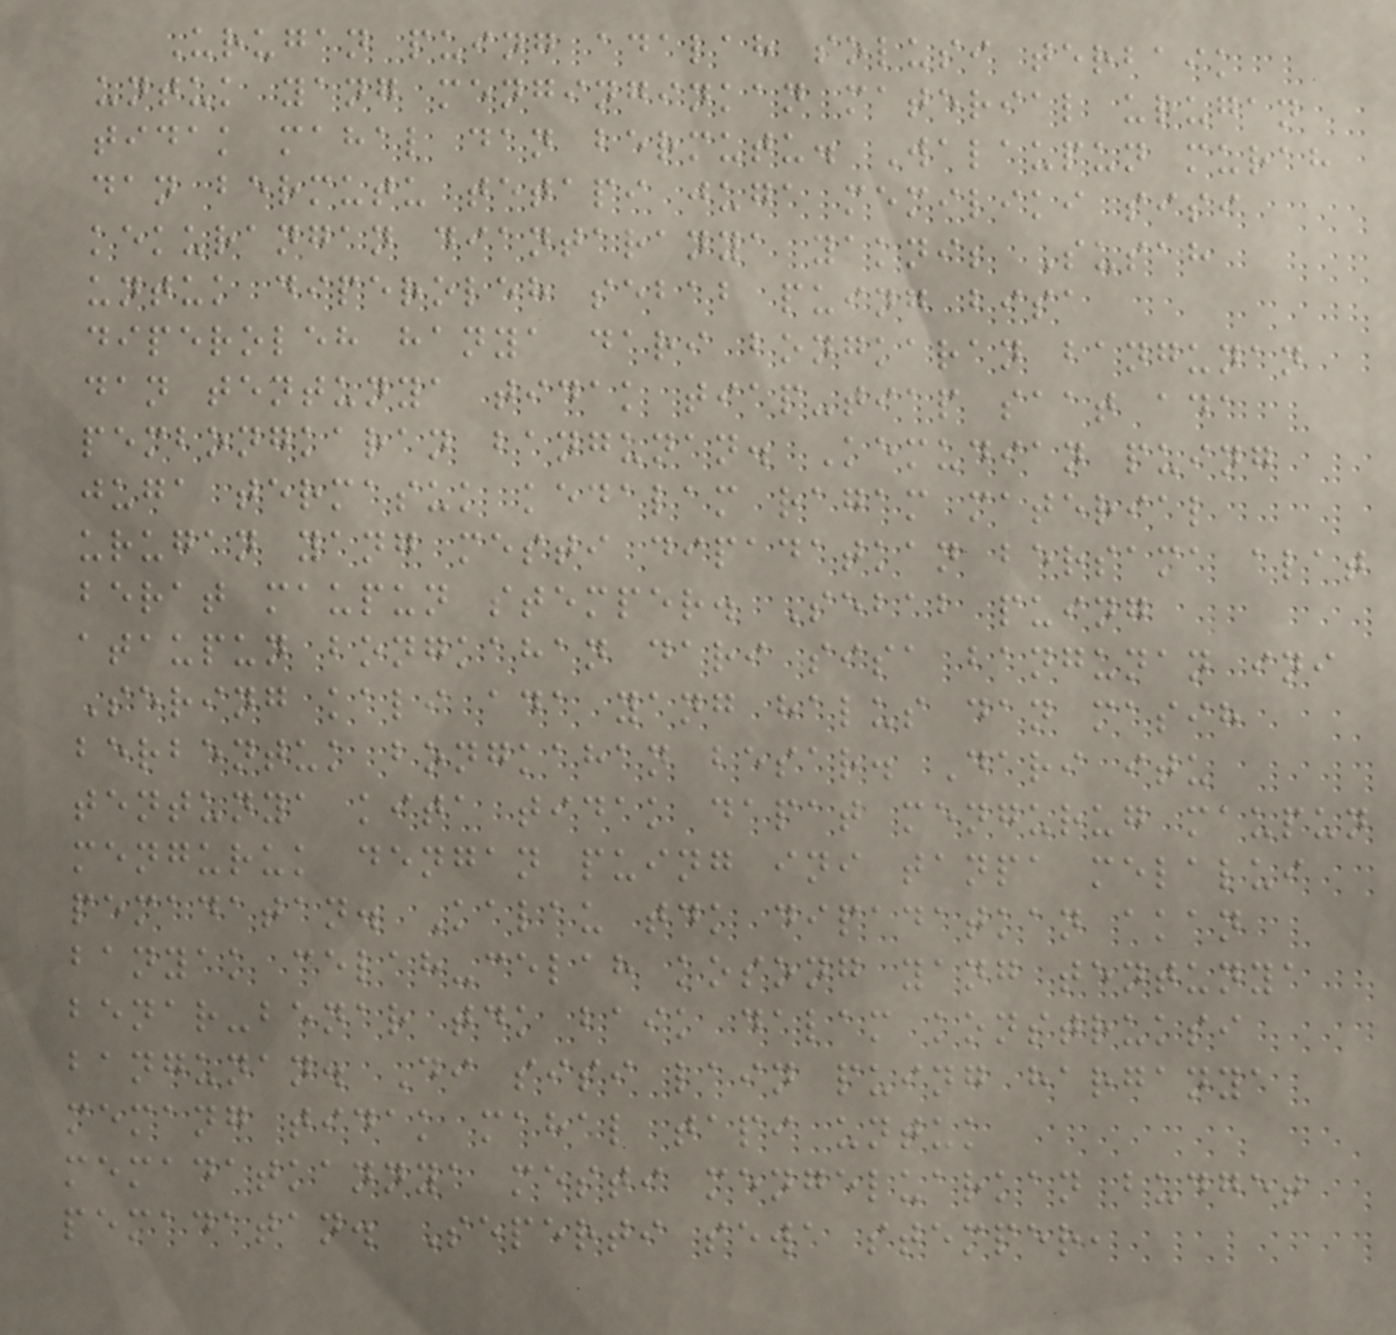Urugan puing adalah solusi terbaik
untuk yang menginginkan material urugan
tidak mahal dan bermutu. Walaupun murah
dan bermutu tetapi juga memiliki sisi
kekurangan diantaranya yakni; Susah
untuk diperoleh sebab puing bisa
diperoleh hanya dari bongkaran bangunan
dan tentunya tidak tiap-tiap saat ada
pembongkaran bangunan. Kemudian puing
juga termasuk kedalam ragam material
urugan yang mesti dipadatkan bersama alat
berat maupun stemper. Sebab puing
ataupun bongkahan dari sisa bangunan ini
Sering kali ada yang halus dan masih
berbentuk bongkahan besar. Dari itu
tentunya kita tidak dapat mengurug maupun
menguruk dengan puing ini tanpa melalui
pemadatan. Kalau tdk dipadatkan akan
banyak celah-celah kosong yang tentunya
benar-benar tdk baik dalam konstruksi
bangunan. Di sisi lain puing harganya
memang tidak mahal tapi untuk
memadatkannya mesti mengeluarkan budget
pemadatan. Seperti sewa stemper,
